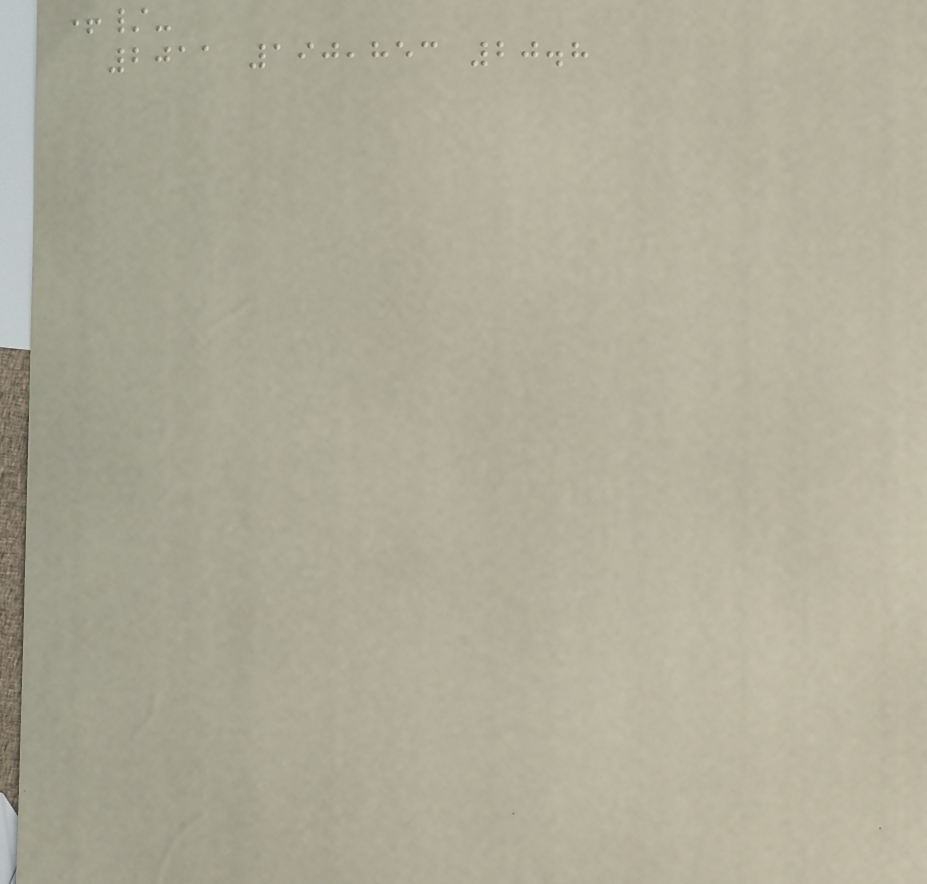+/-
2011 190,853 20.8
